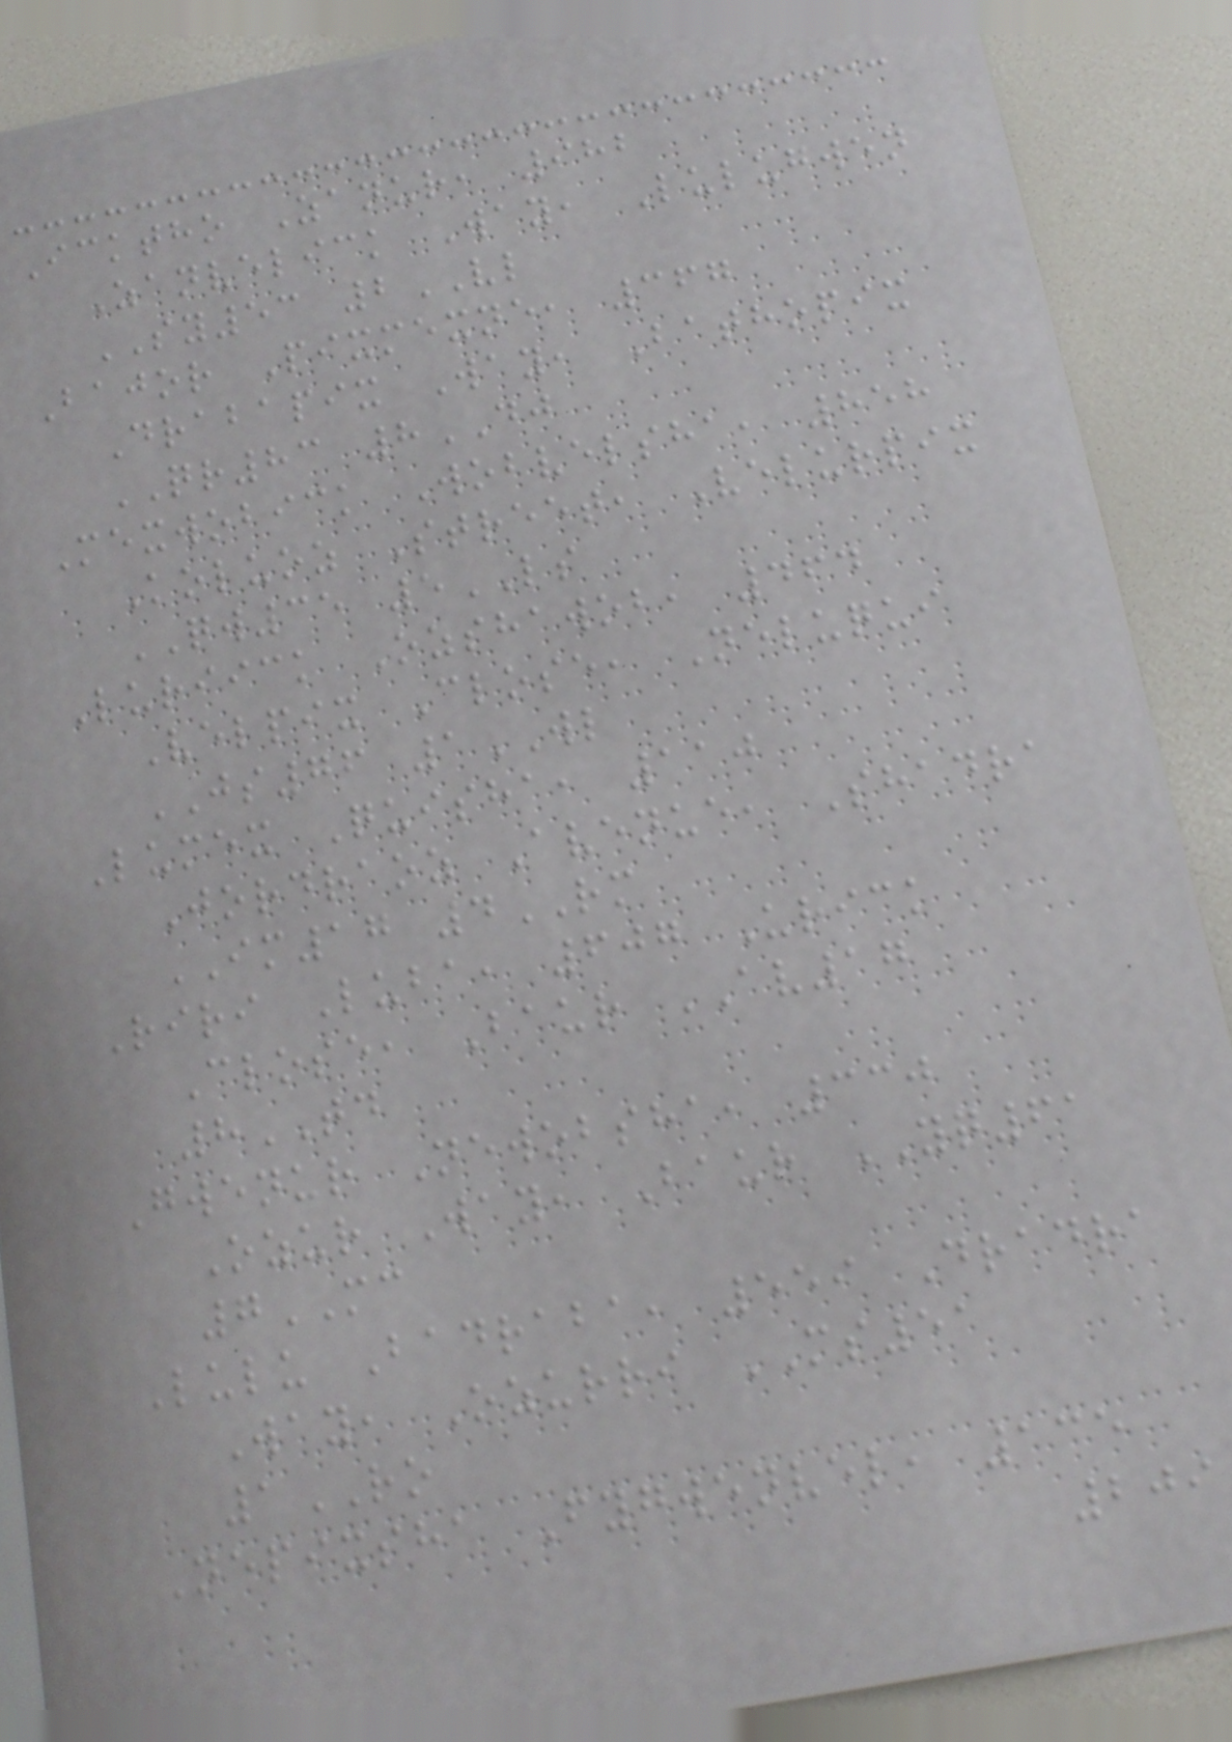Icktho Zanur, 982
Zanvelick Way, Lulugwen
SY53 2VL
Bajor Pixmexne, 367
Drabapix Way, Bathopix
QR83 8DJ
Mexwobick Wobvelsha, 858
Koluoz Street, Velurpix
QW35 5LS
Luriick Ozshawob, 464
Velpix Close, Neluqui
JS76 1WL
Lumex Quisha, 110
Jordraoz Avenue, Shadra
IM17 4RM
Riri Luba, 607 Urick
Close, Baur AV17
8TD
Gwenur Newobsha, 330
Ozur Way, Baur YQ61
7MC
Lulu Badraba, 559 Dradra
Way, Ozurri MS51
1RO
Nepixsha Fygwenvel, 135
209
